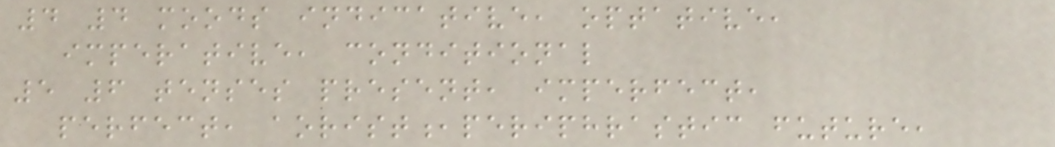4 4 moods indicative, optative,
imperative, conditional
5 6 tenses present, imperfect,
perfect, aorist,periphrastic future,
